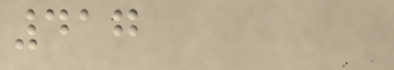417
